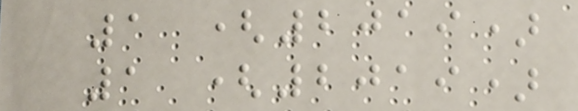1 (2019)
1 (2019)
